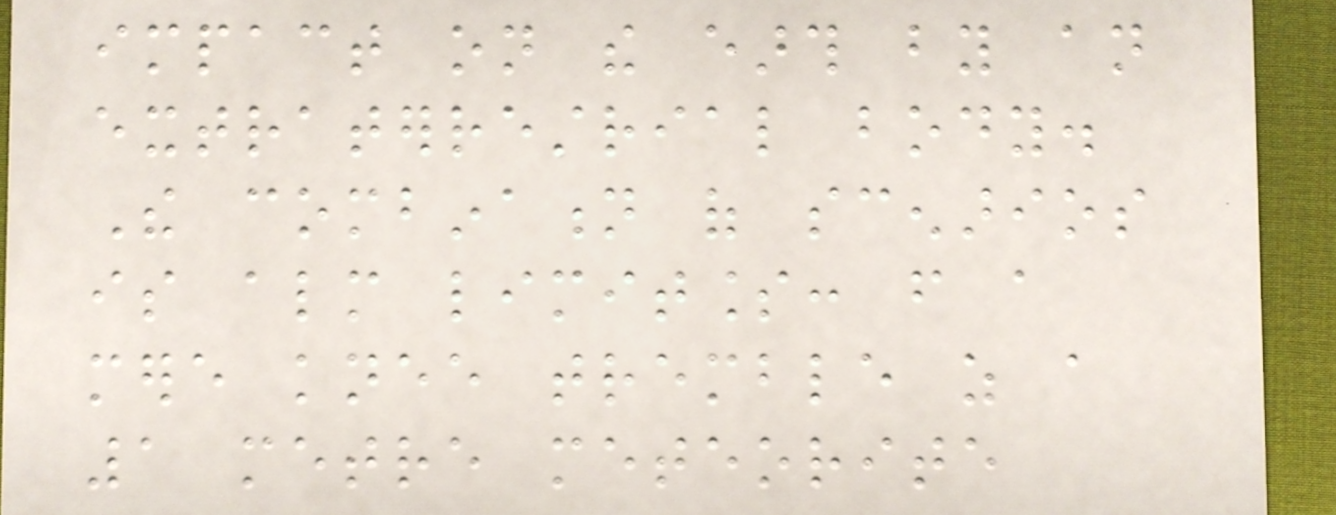impact on the earth by an
extraterrestrial body.
The combination of scenarios
is almost limitless: from a
mere knee tremble as a
1 metre meteorite
